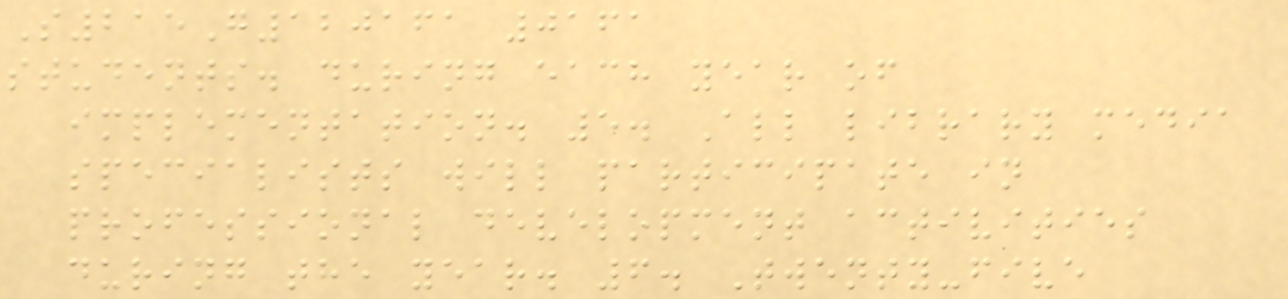S215G120161 0161
students. during each year of
implementation. 5. All library media
specialists will participate in
professional development activities
during the year. 6. Twenty-five
